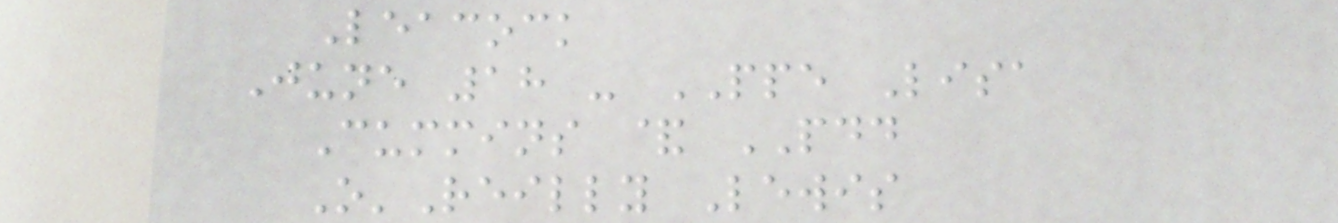Leacock
June 18 - PPE Lisa
Cummins & PDD
O'Reilly Lewis
